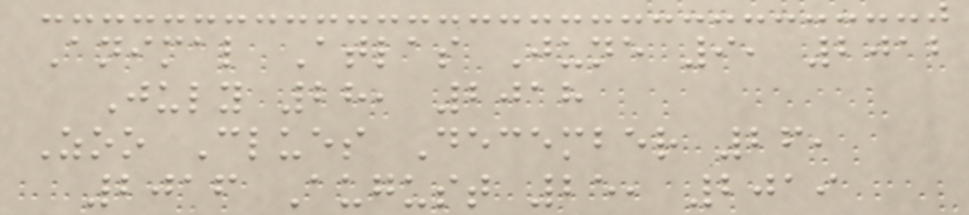Animal Atlas June 9, 2012
July 28, 2018
Zoo Clues December 26,
2016 August 25, 2019
